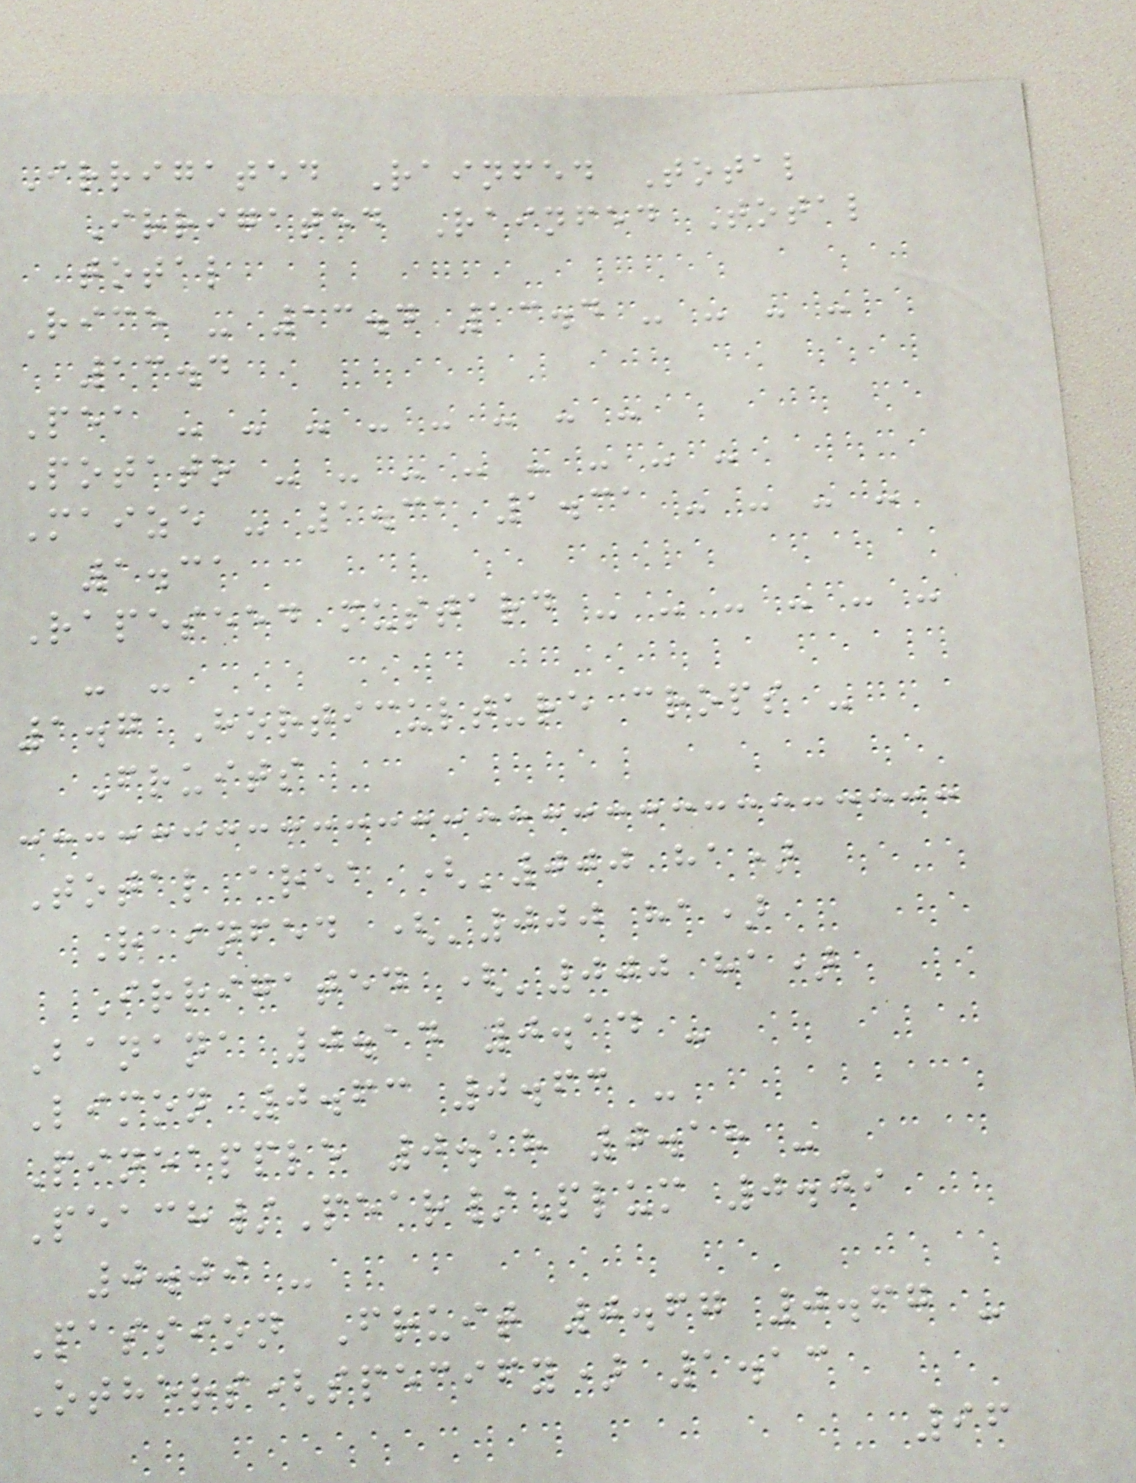Irrigated Rainfed Total
Irrigated Rainfed Total
total
Rice - 13.4 13.4 - - - -
13.4
Pea - - - - - - - -
Potato - - - - - - - -
Maize - 1.31 1.31 - - - -
1.31
Rapeseed mustard - - - - - -
- -
1.7 Horticulture crops -
Fruits
Total area ('000 ha)
Rainfed ('000 ha)
Irrigated ('000 ha)
Banana 0.14 0.14 -
Limon 0.63 0.63 -
Pineapple 0.18 0.18 -
Peach/Pear/Plum 0.09
0.09 -
Passion Fruit 0.67 0.67 -
Others(specify) 1.13
96
